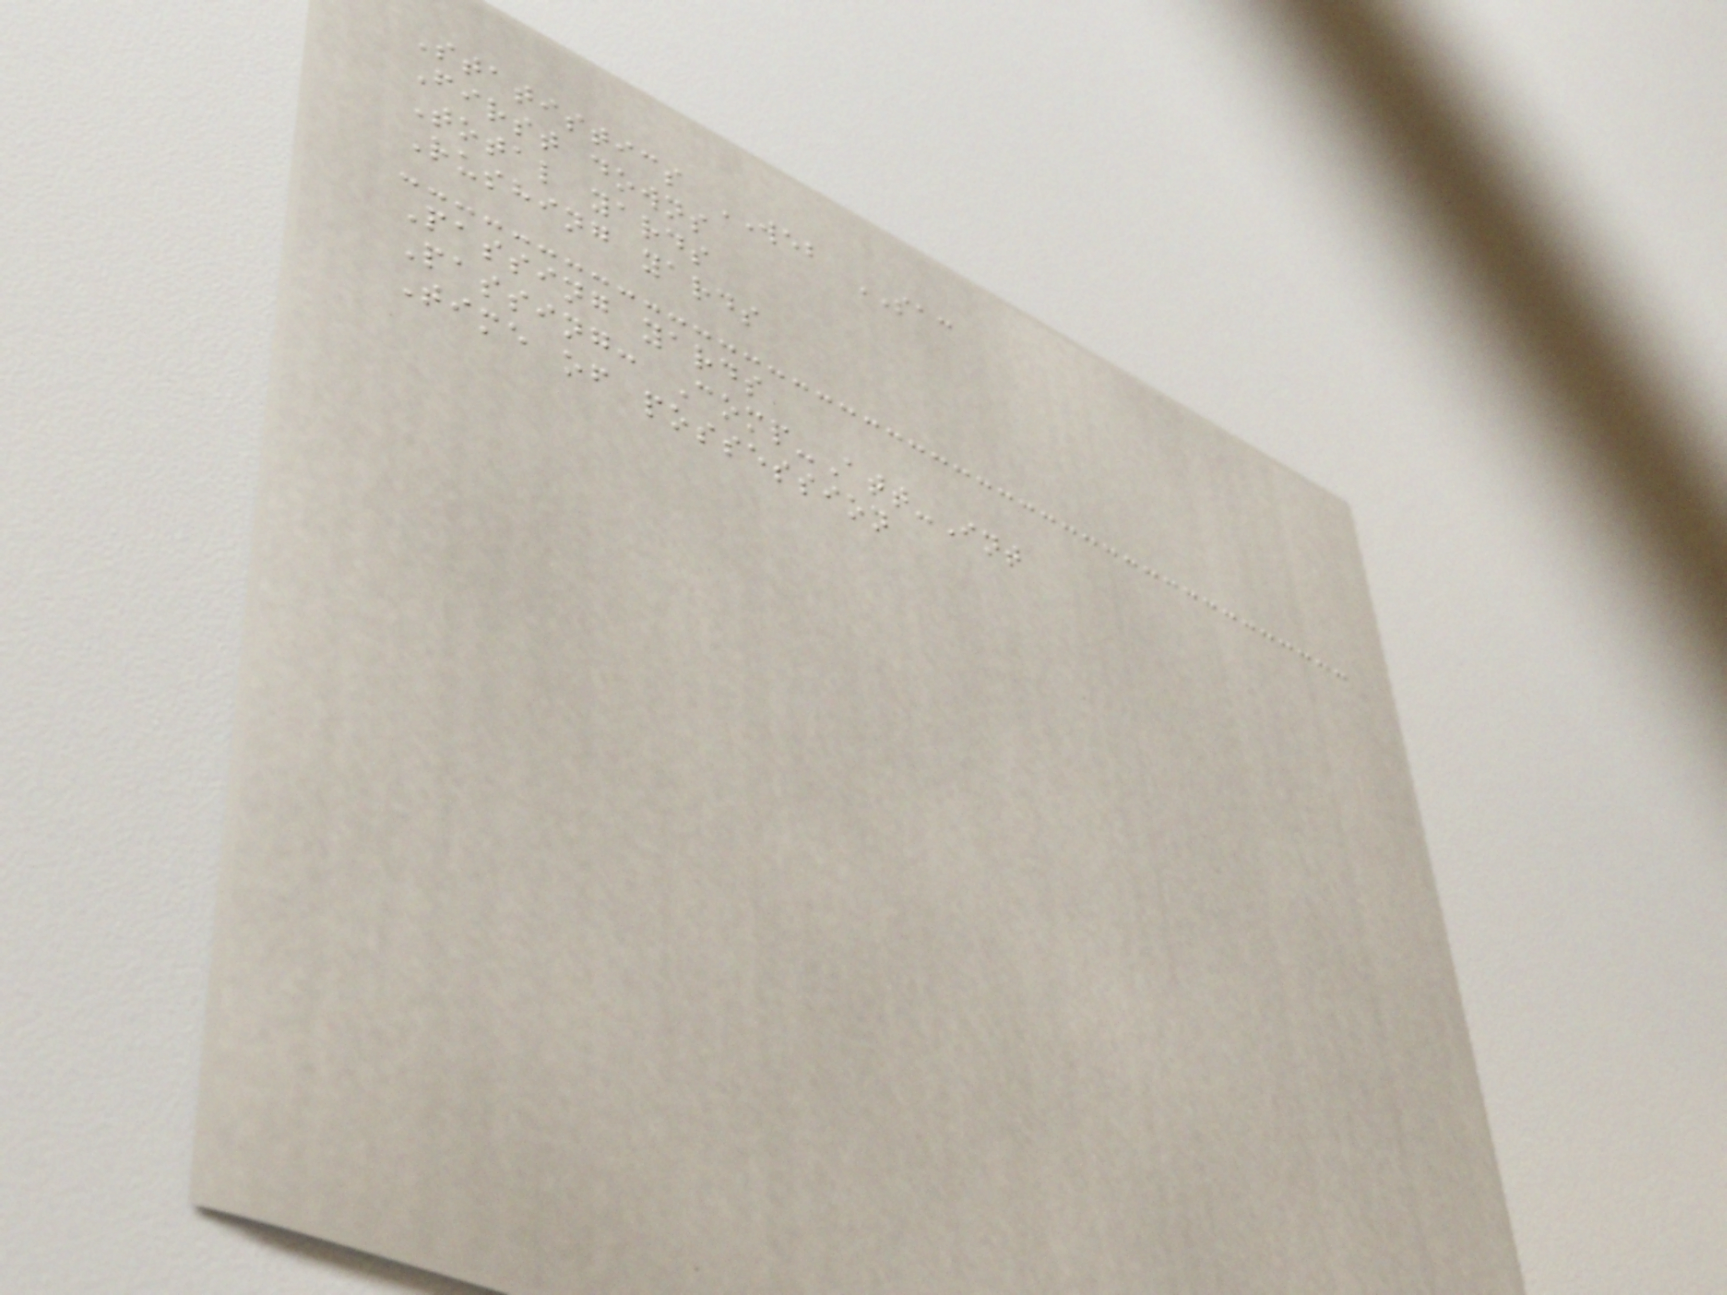Statistics WEB SAC
First downs
Total yards
Rushing yards
Passing yards
Passing: Comp-Att-Int
Time of possession
